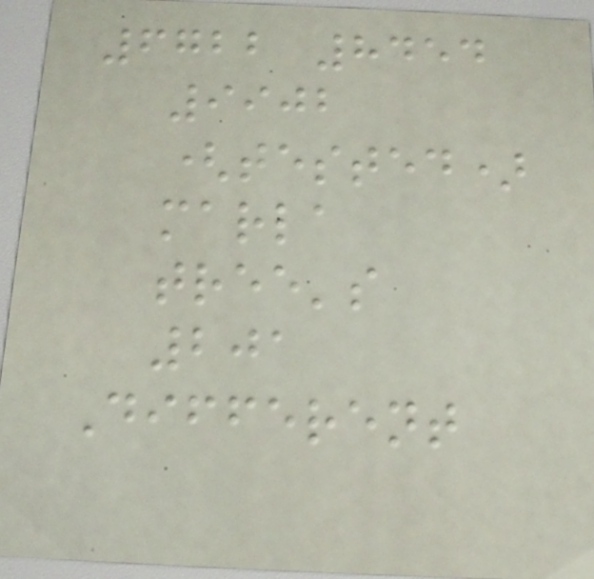6722 8454
9902
(tested)
marla
tree's
201
Different
